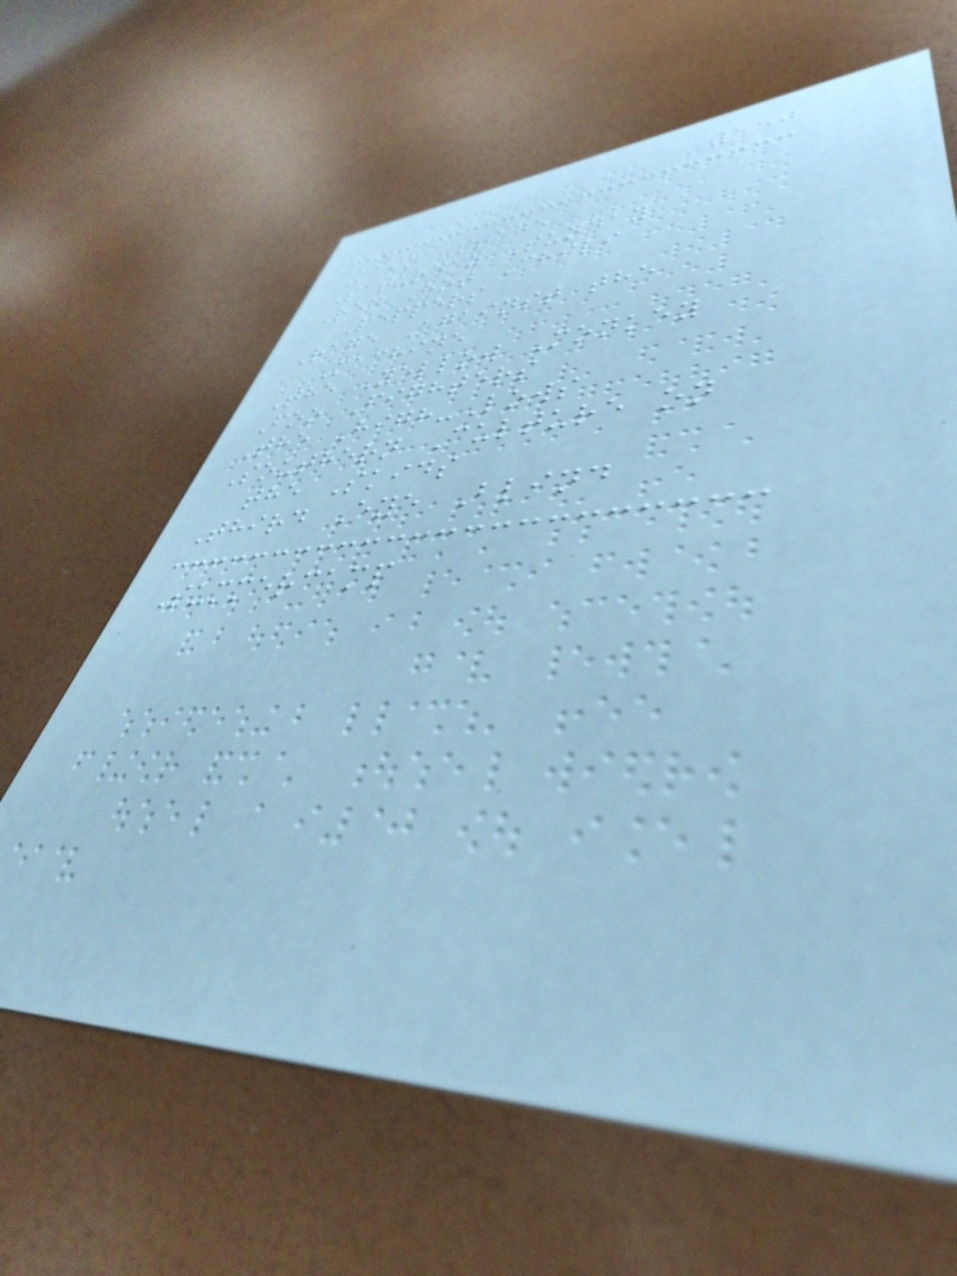150
Main Stage
Saturday Sunday
Red Hot Chili
Peppers
Rage Against the
Machine
The Yellow Monkey
Foo Fighters
The High-Lows
Southern Culture on
the Skids
Third Eye Blind
Summercamp
